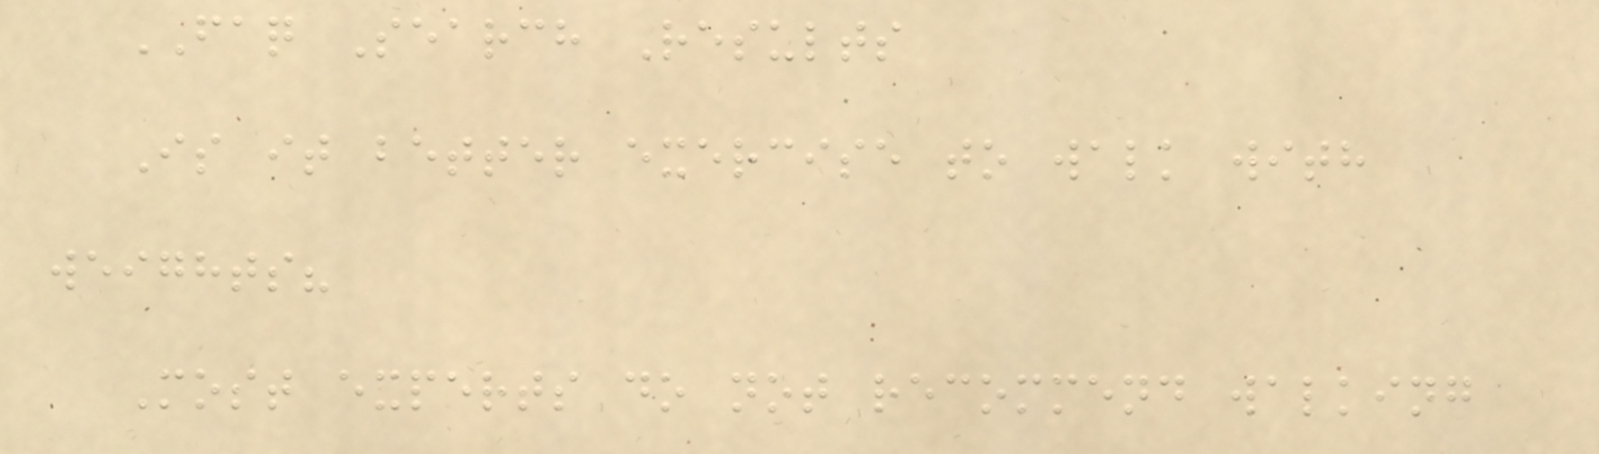FAQ Search Results
Is it better exercise to walk with
weights?
Most experts do not recommend walking
